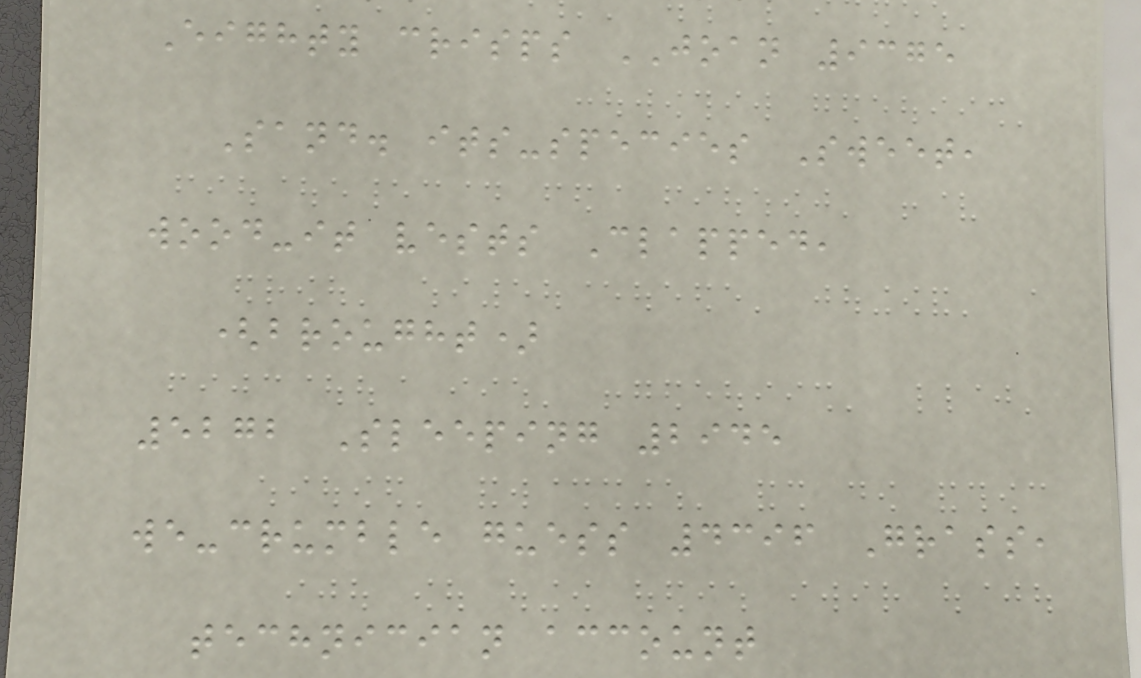Eighty crisps JOAN 9375
Sand. its-species Sweet,
wood-it vests Clapped,
(brought)
5272 Sleeping 2945
we-crumble guess 4396 Grass,
technician account
